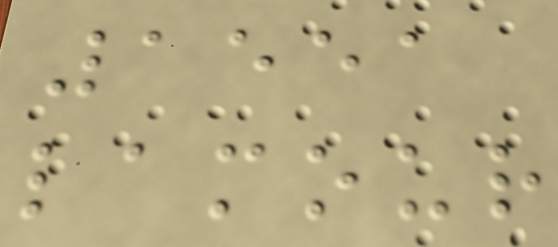1551
lamour
